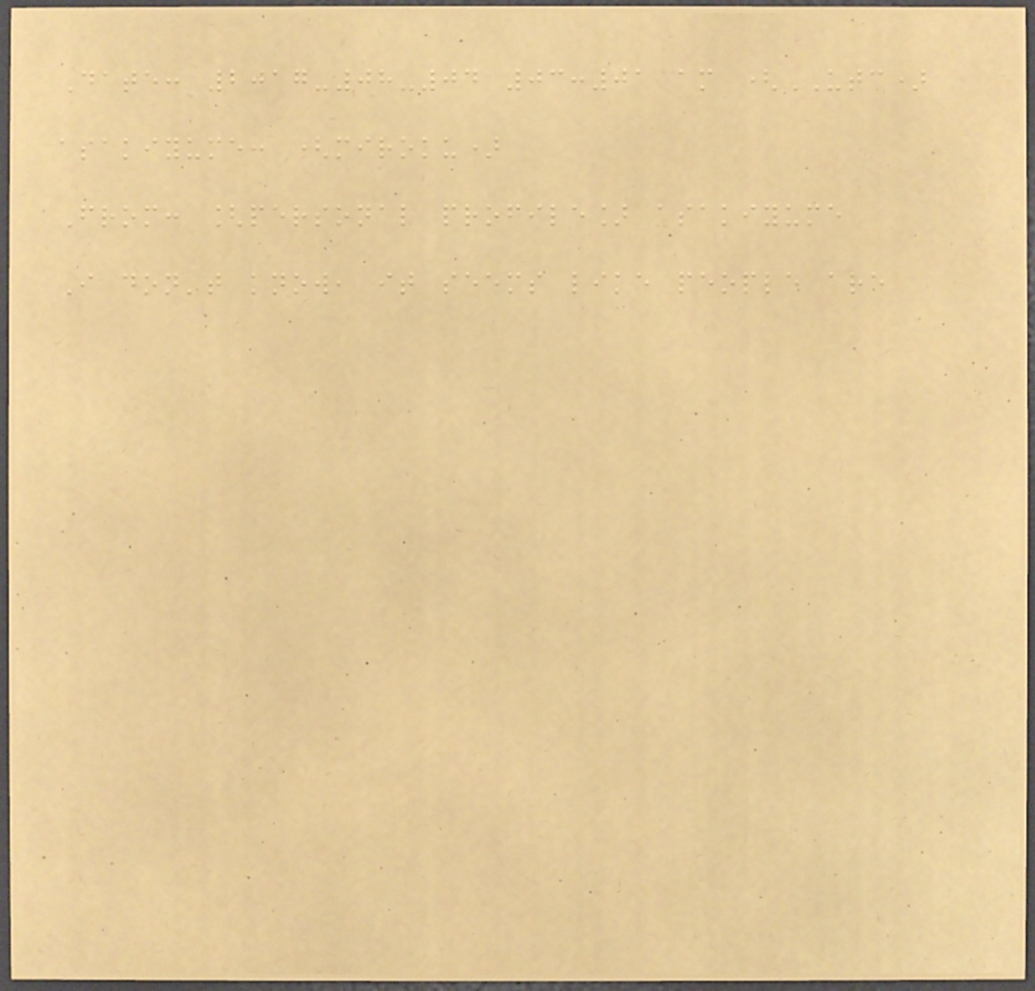Date: 2017-08-04 03:01 am (UTC)
asakiyume: (miroku)
From: [personal profile] asakiyume
I don't know, it seems like people are
